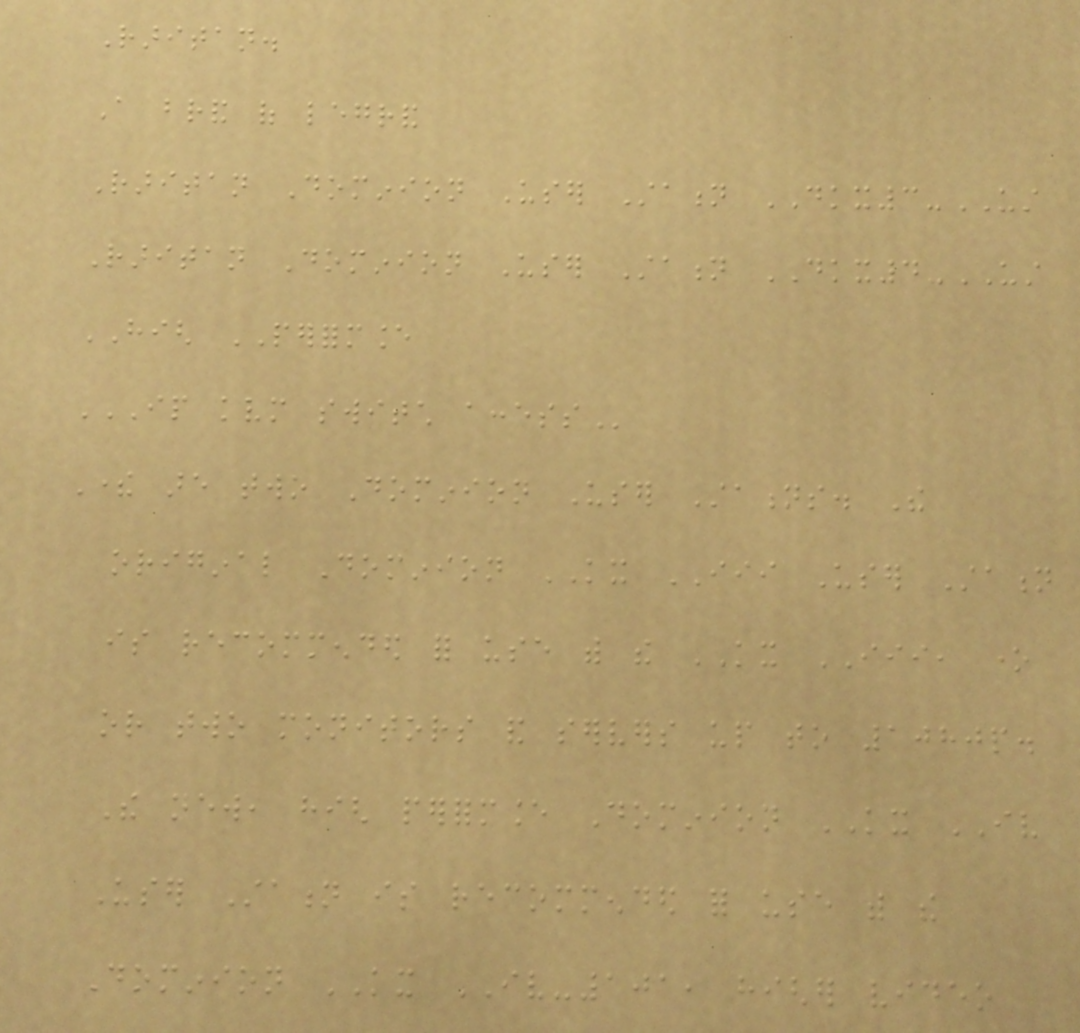Raritan.
A brand of legrand
Raritan Dominion User Station DKX3-UST
Raritan Dominion User Station DKX4-UST
HIGH PERFORMANCE
IP KVM SWITCH ACCESS
There are two Dominion User Stations. The
original Dominion KX III User Station
is recommended for use with the KX III, one
or two monitors and servers up to 1080p.
The new, high performance Dominion KX IV
User Station is recommended for use with the
Dominion KX IV-101, higher video
